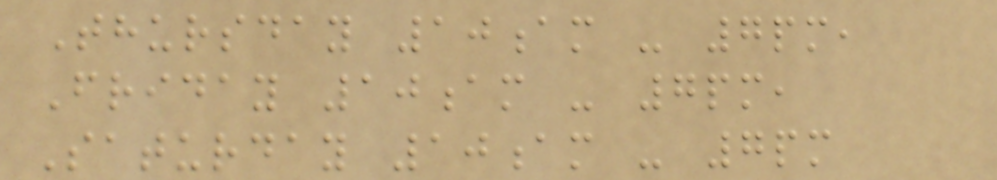Thursday 10am - 7pm,
Friday 10am - 7pm,
Saturday 10am - 7pm
